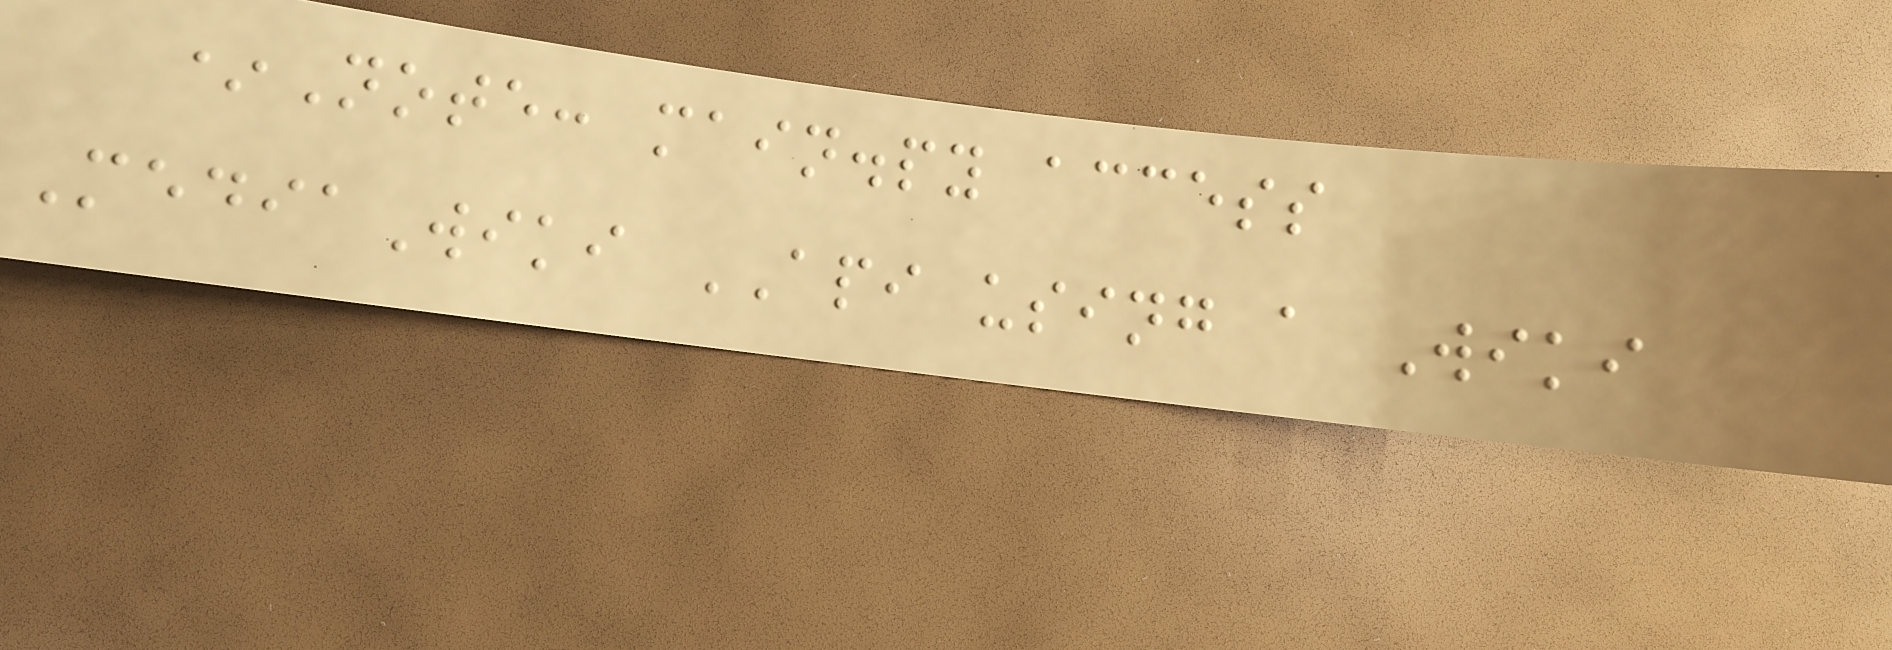*Note: main.py access
MediaWiki API using a Wiki
